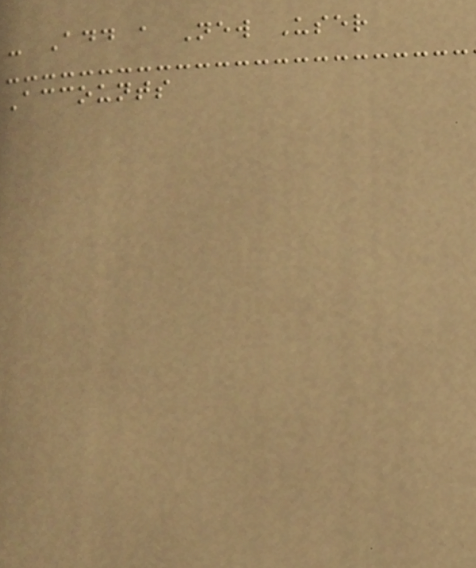- Add a New User
Accounts
